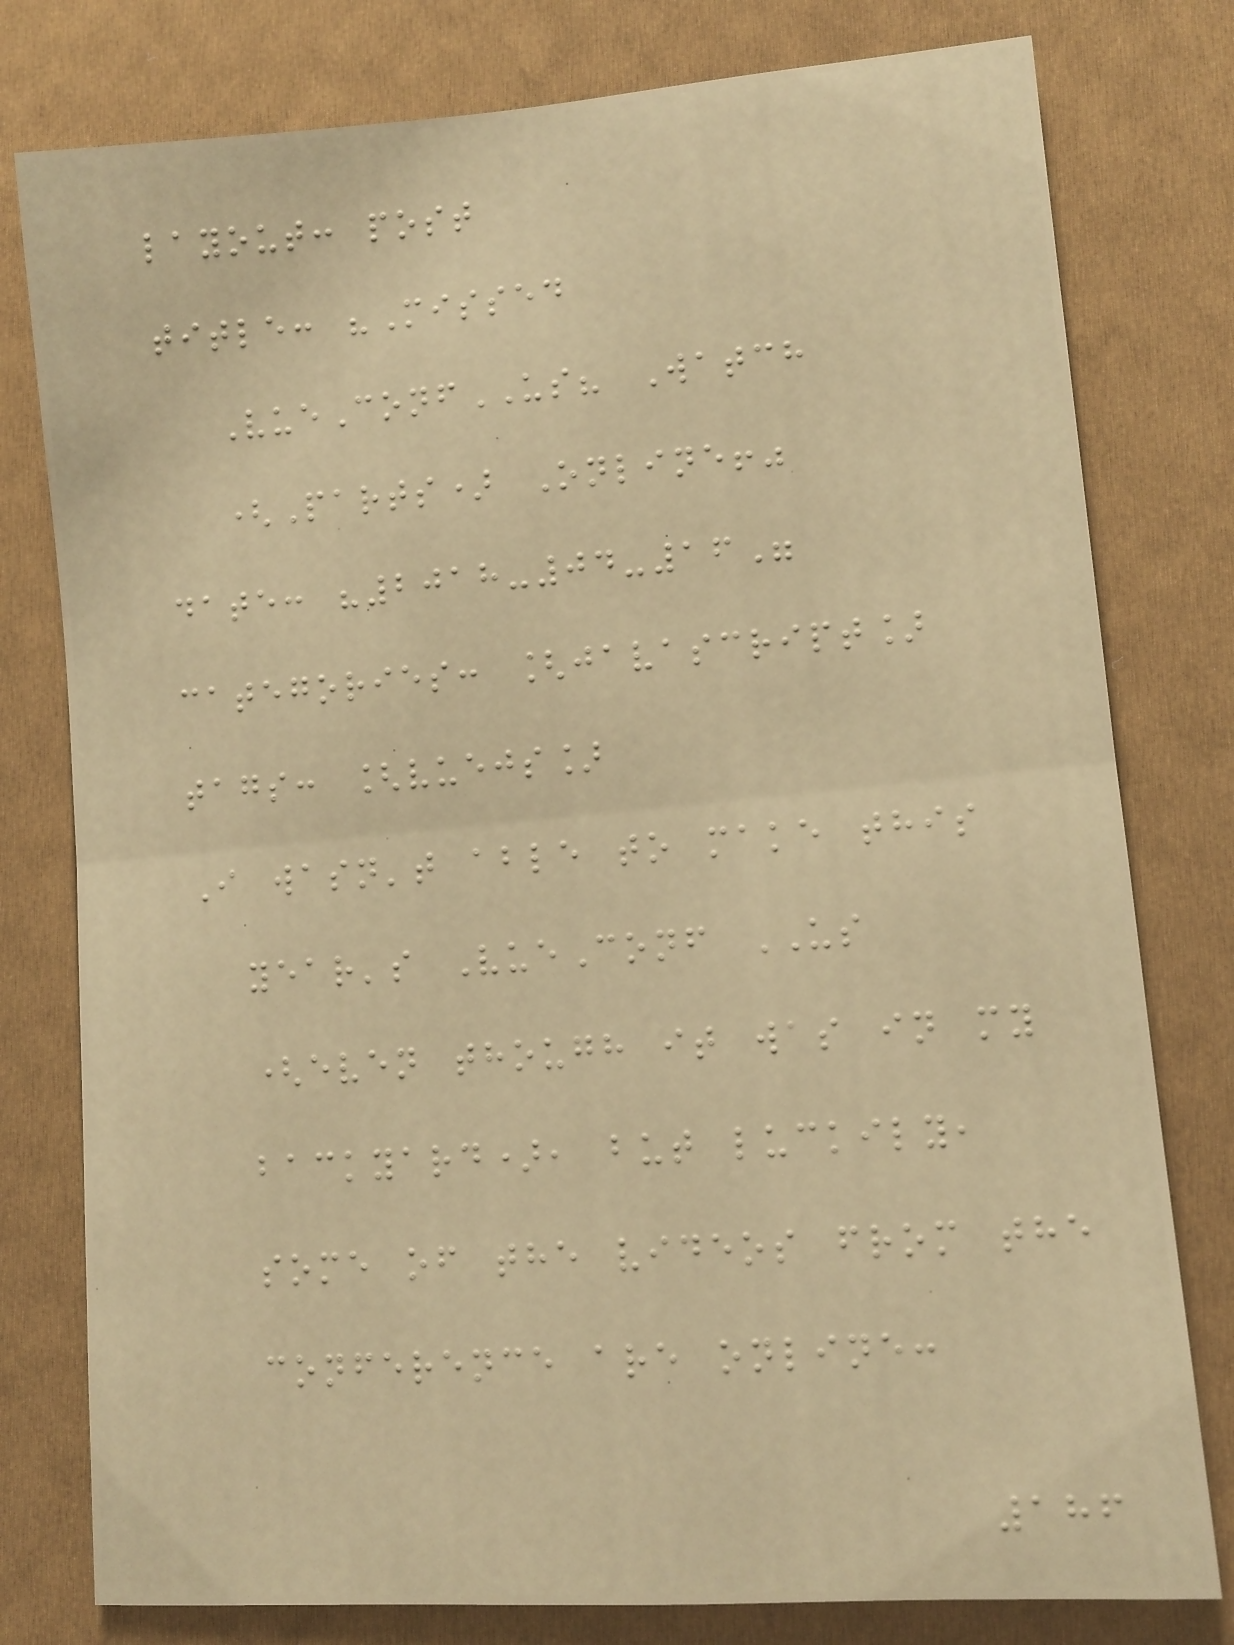layout: post
title: "Missed
VueConfUS? Watch
(Parts) Online!"
date: "2018-04-16"
categories: [javascript]
tags: [vuejs]
I wasn't able to make this
year's VueConf US
(even though it was in my
backyard), but luckily,
some of the videos from the
conference are online:
186
